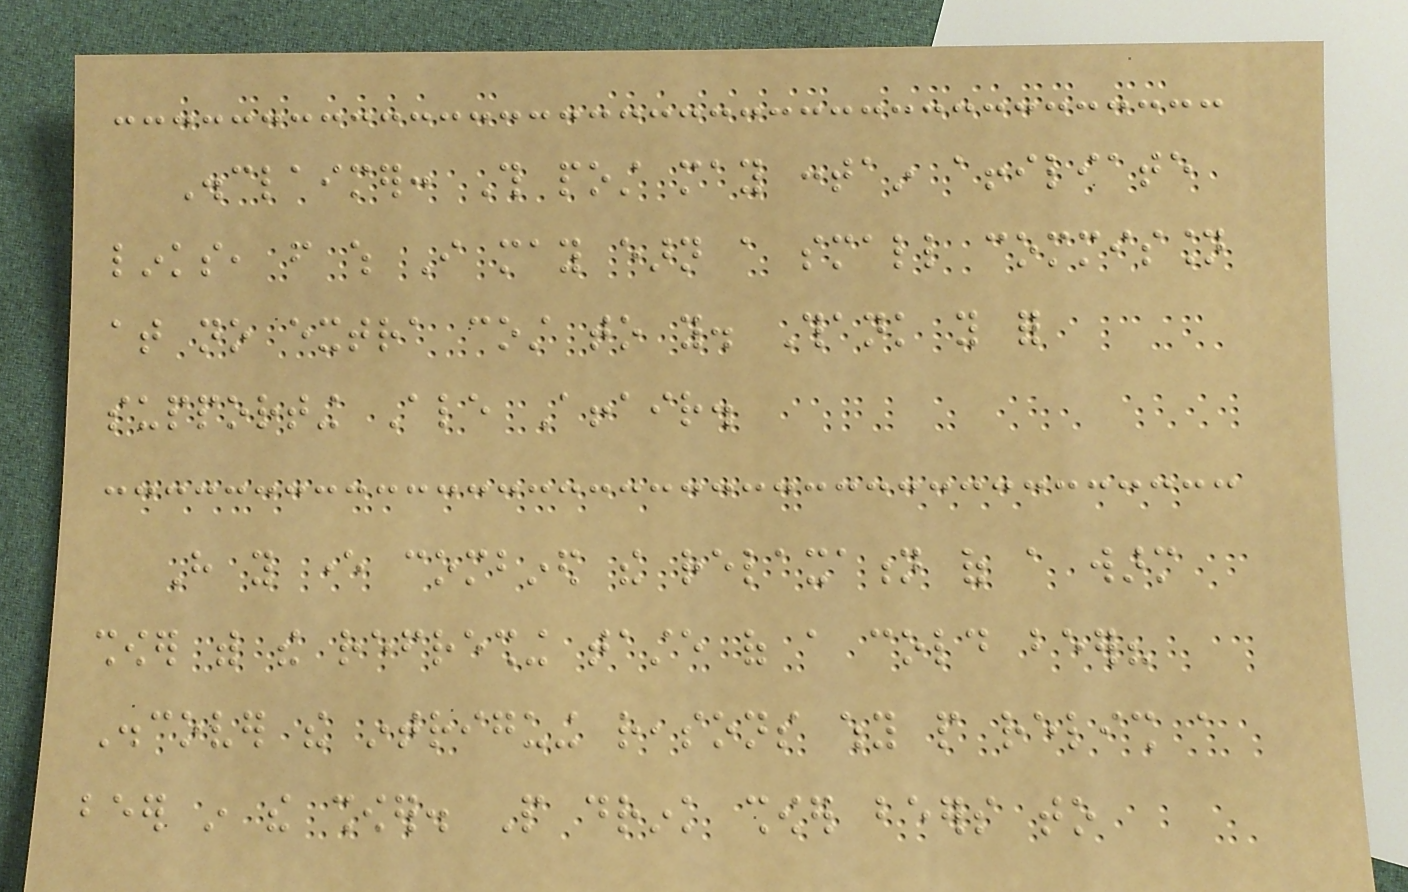Disclaimer: This post may contain affiliate
links, from which I may earn a small commission
at no extra cost to you. Thank you for
supporting Ale Affair.
Have you ever combined the relaxation of a warm
shower with the refreshing taste of a cold beer?
Discover the intriguing reasons why people relish a
beer in the shower. People drink shower beers to
